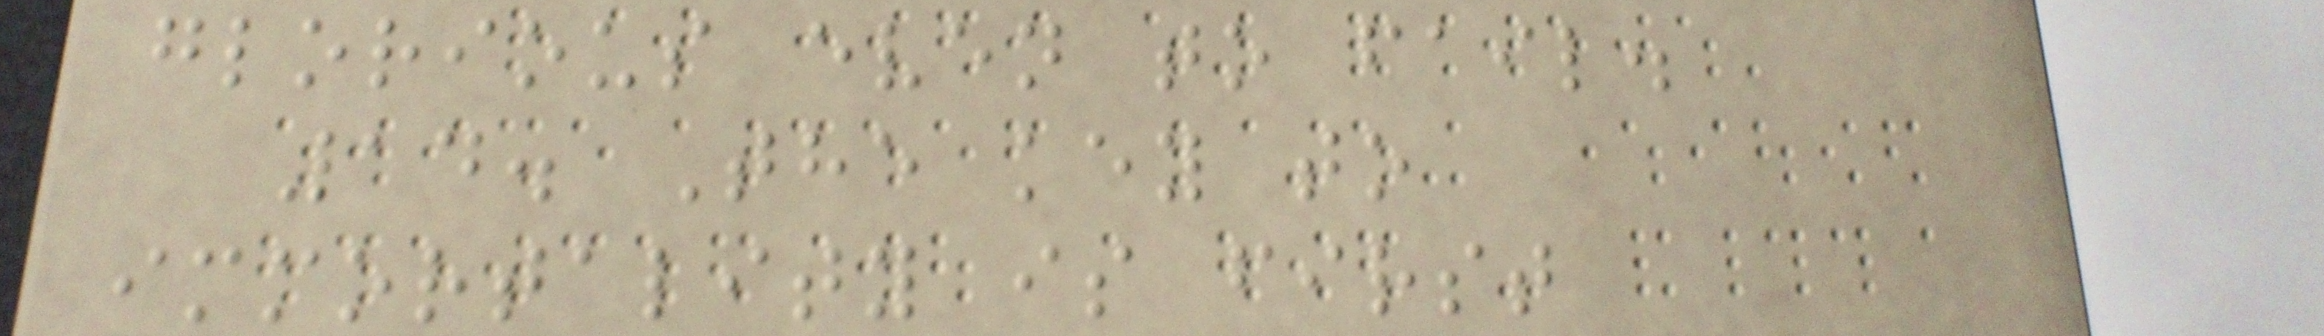glorious even to fail.
14. The key to
immortality is first
